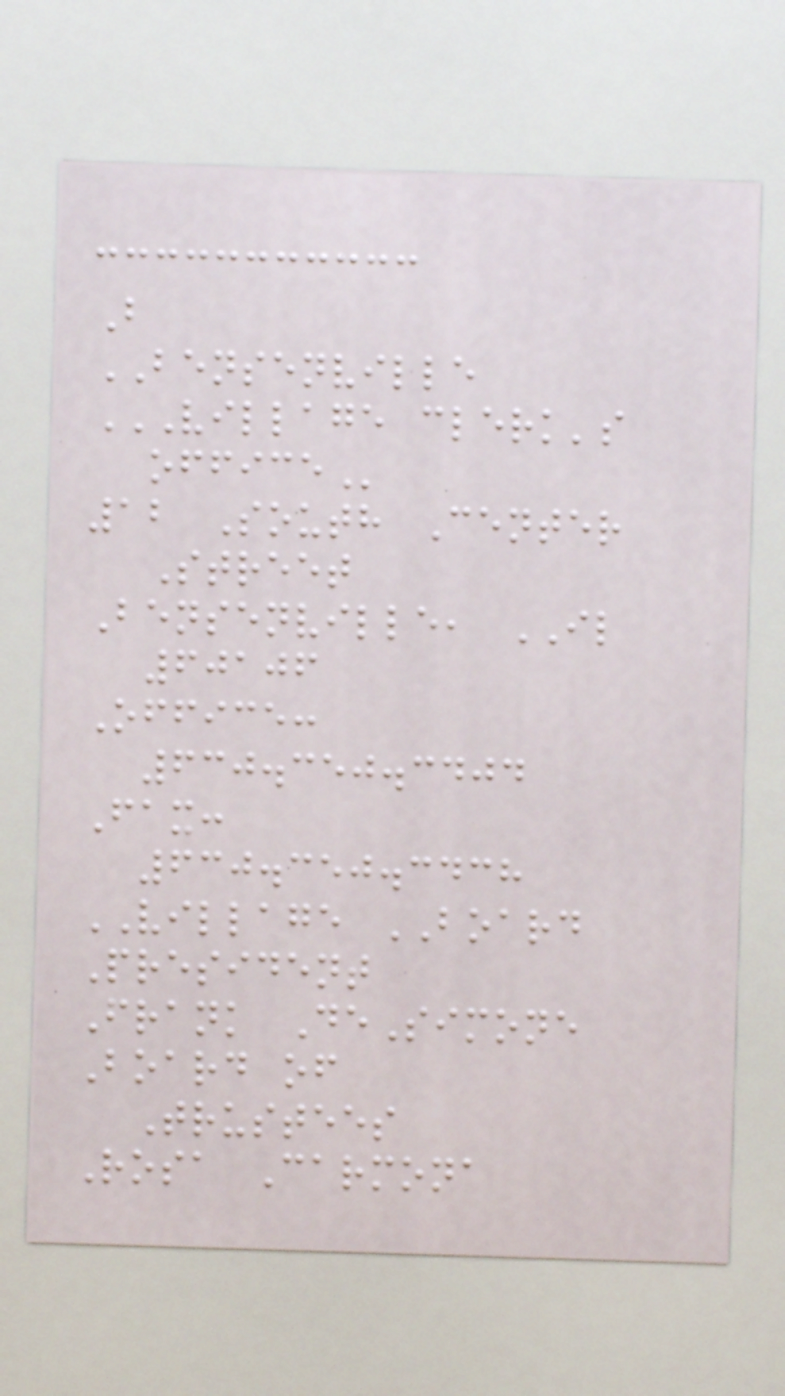B
BENSENVILLE
VILLAGE CLERK'S
OFFICE
12 South Center
Street
Bensenville, IL
60106
Office:
630.350.3404
Fax:
630.350.3438
VILLAGE BOARD
President
Frank DeSimone
Board of
Trustees
Rosa Carmona
